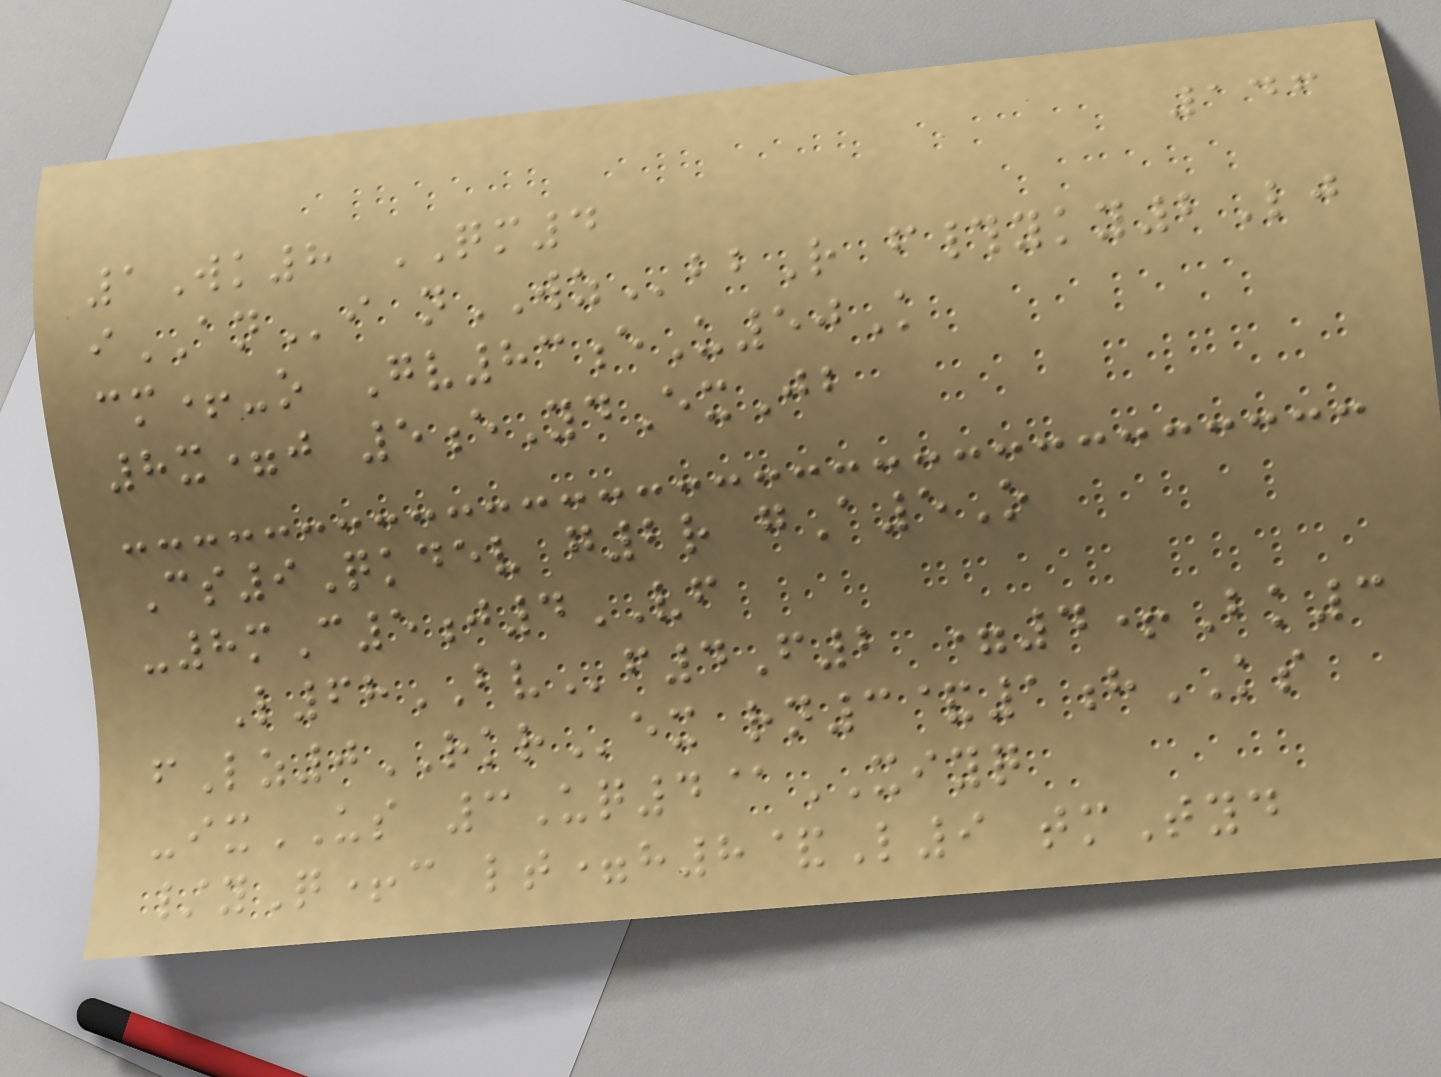146
1Wk8 QM4
iANi nWZbbR f#yky2Lj
cm+-o Gv83eU50K
8x=j 5eYdExJb
Cs9Qkdev g2r gA5O
-8mC5j4VF
L68BVf4F2 =4+Bk3
fLz0RKRex rn3&1hKS
-ixUS 3Uq4@XIYQ
/yQ+c lt=h8&L9 tmTyd
